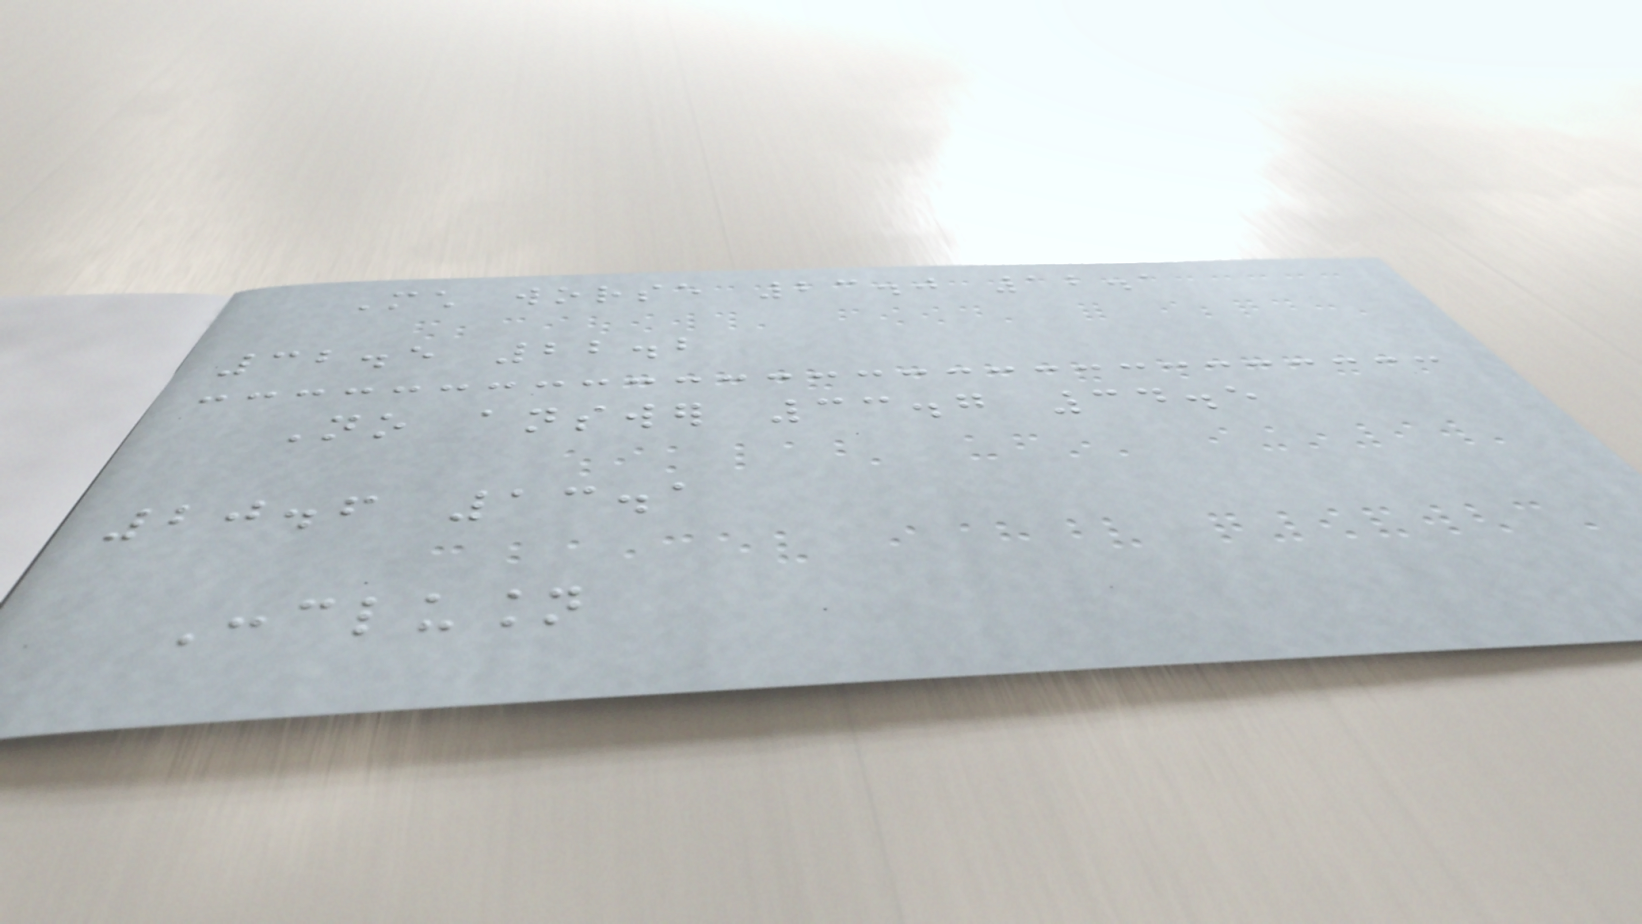Much worse 23.0 12.1
32.5 22.2
No answer 33.7 34.5
20.6 13.1
Conclusion
